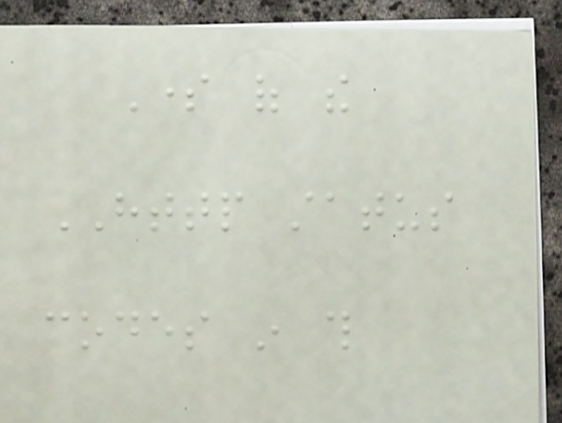Some of the
HTTP status
codes in this
